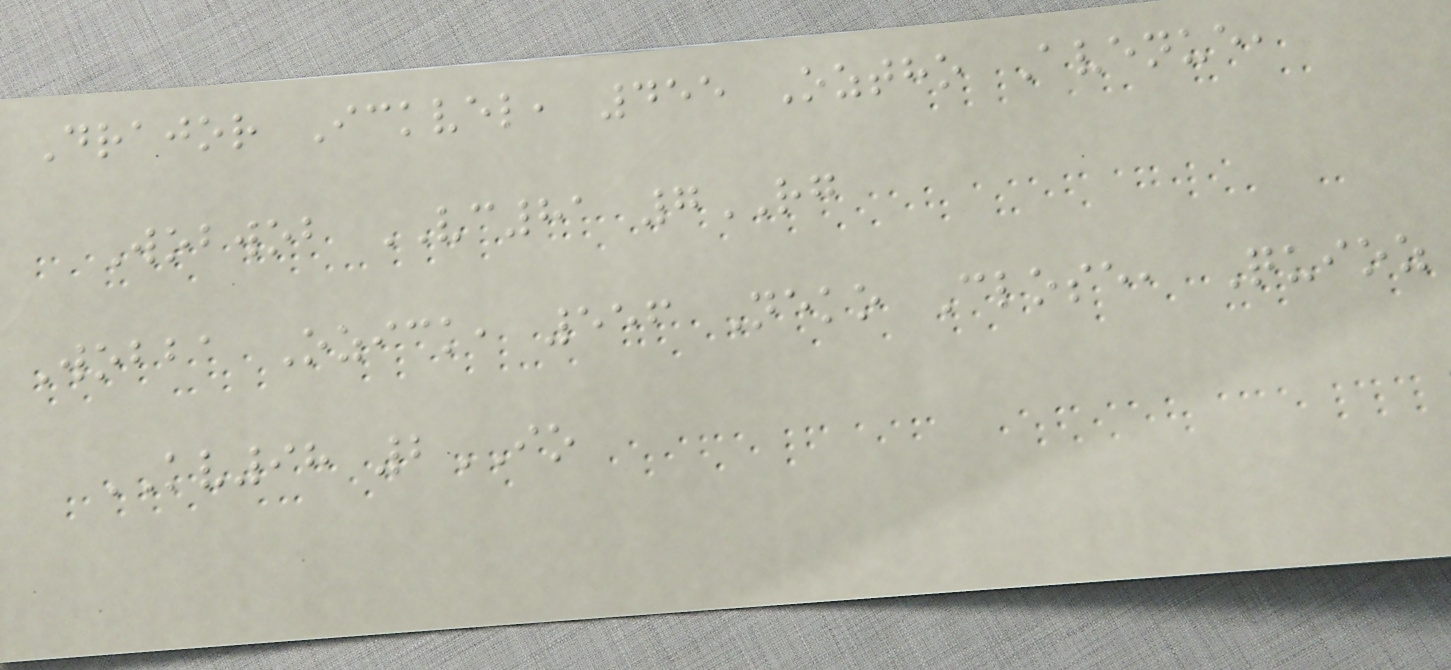Drajor Ickvel, 455 Oztho Avenue,
Wobwob VC81 7RG
Wobba Ozick, 556 Neko Close, Quioz
KV98 2IO
